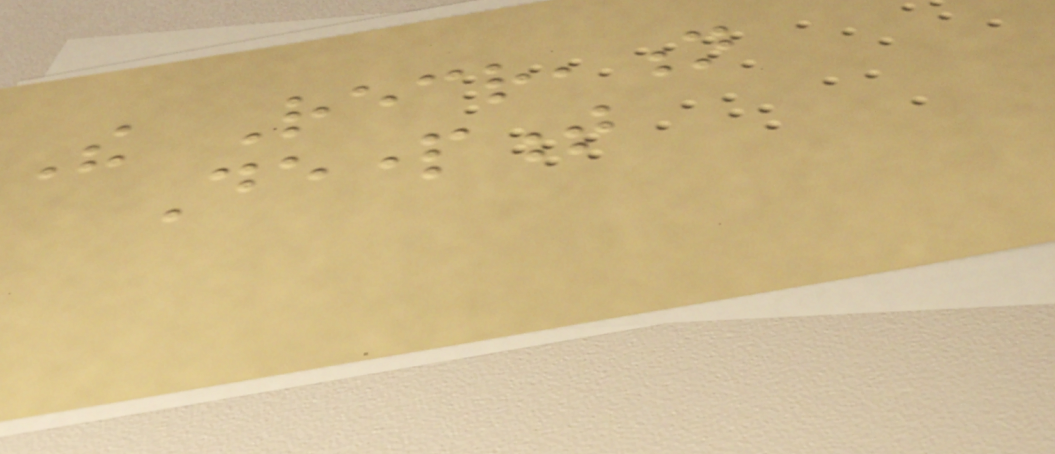The Recreation
Department
